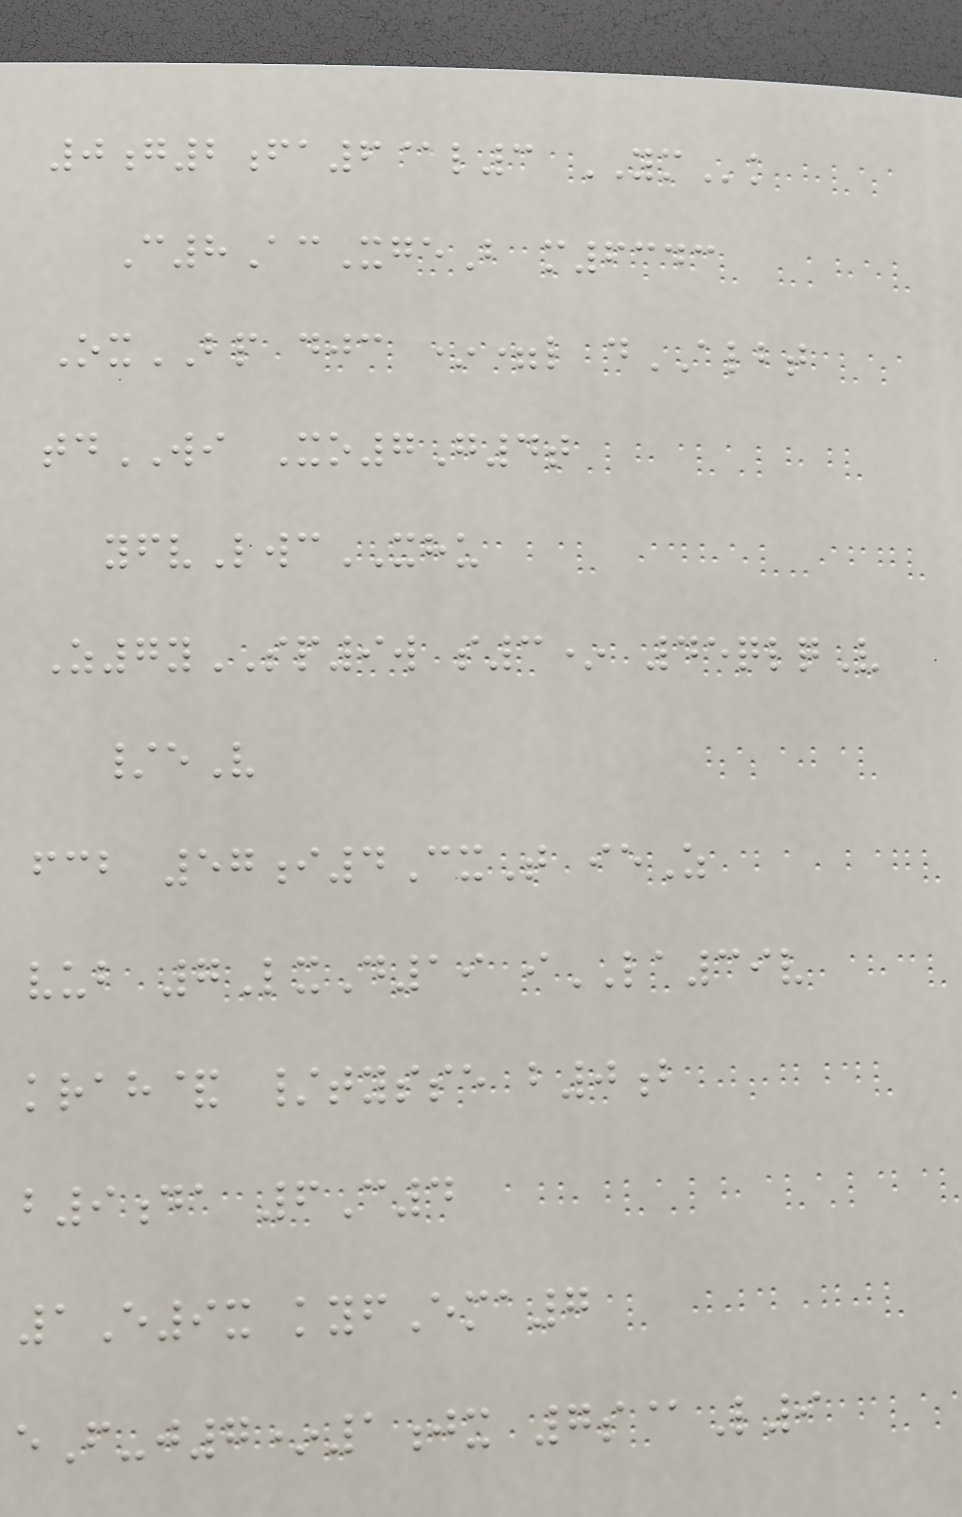0g2fa6@l3 YMk
C8AcXgeB m6343
OxBP djc *=l dALBT
tdWI Xo7G4t
yfvLwcXHU
Z7ySP9w s3* 45qlqV
/eV
fcb 57i4CxT ieZ
vub 7LxD19 iLA39v
krah& /tysse b0b
b9da 6C4
1E9x kyfEma7
eF-j7*1jx 7s@L9
